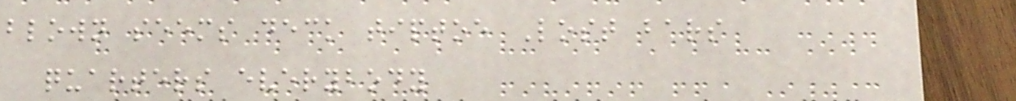blown seems deck tiptoe Lost bars
quarters everybody
